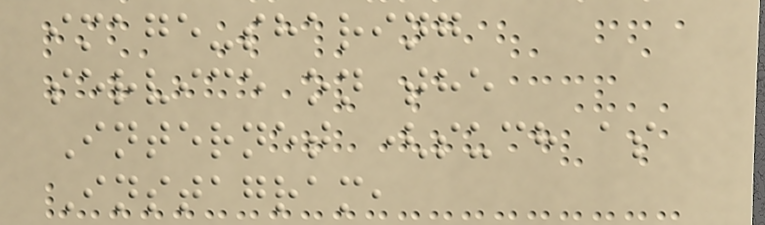image-sharing
service on the
Internet (such as
Instagram,
